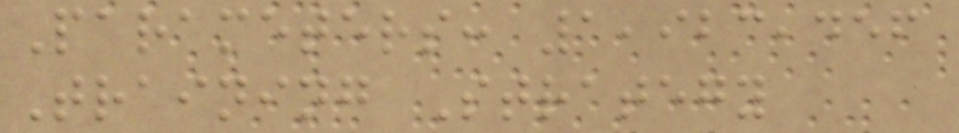Parameters: 1,923,456
Training Strategy
